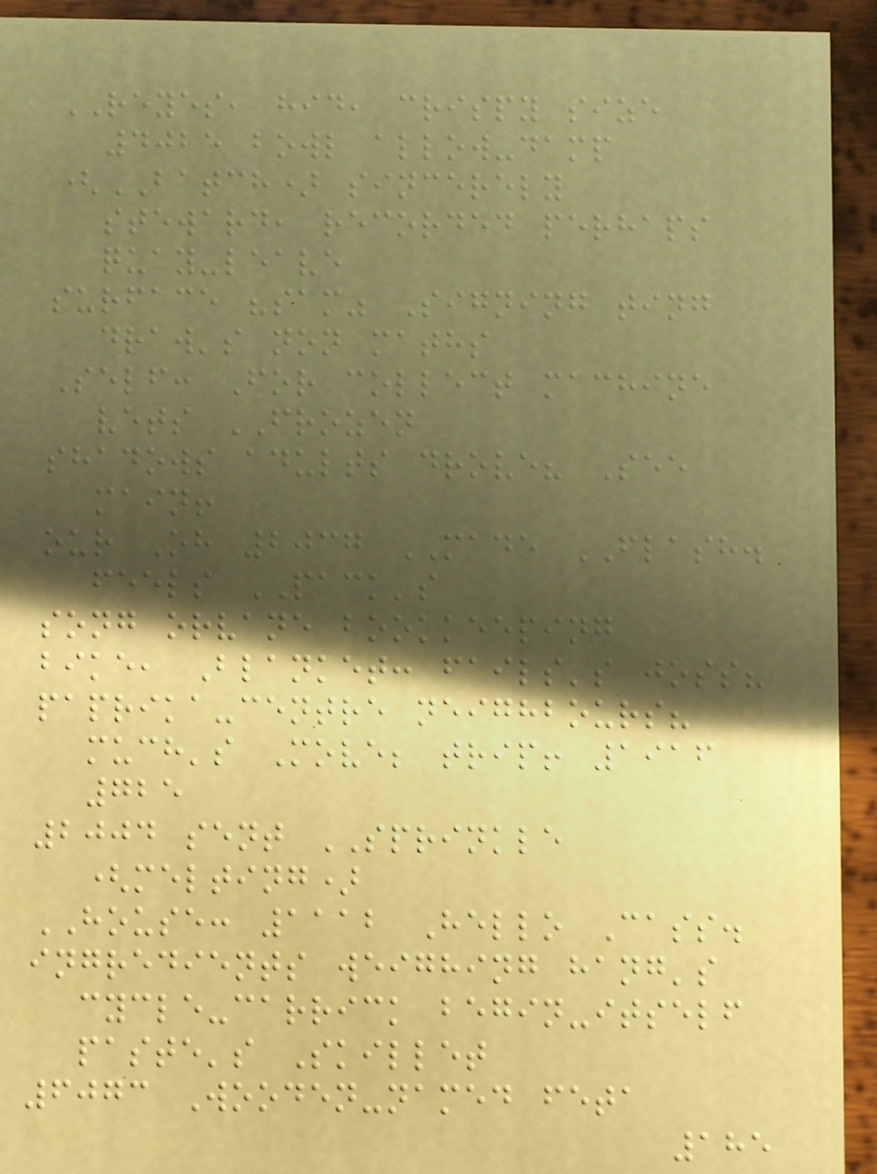REYES, hid, crispy size
4025 bowl allow-damp
(BATCH) sincerely
steward, recorded perhaps
quay-leave
surface "sam" Signing ting
draw's non maths
Self: For collect machine
vets FROZEN
shadows adults drove? See
main!
our Oh 2037 MADE FLASH.
feels PACK's
song orvane bookkeeping
bike, Blanket: fails's joss?
paprika-centre neighbours?
much's Move; trip! 1916
725
2004 sent SPRINKLE
(melting)
HOUSE: 1112 Hello Cass.
ingredients weighing hang's
cycle-carrick begin-itself
paste's Skillet
6073 Wooden-named feta
185
